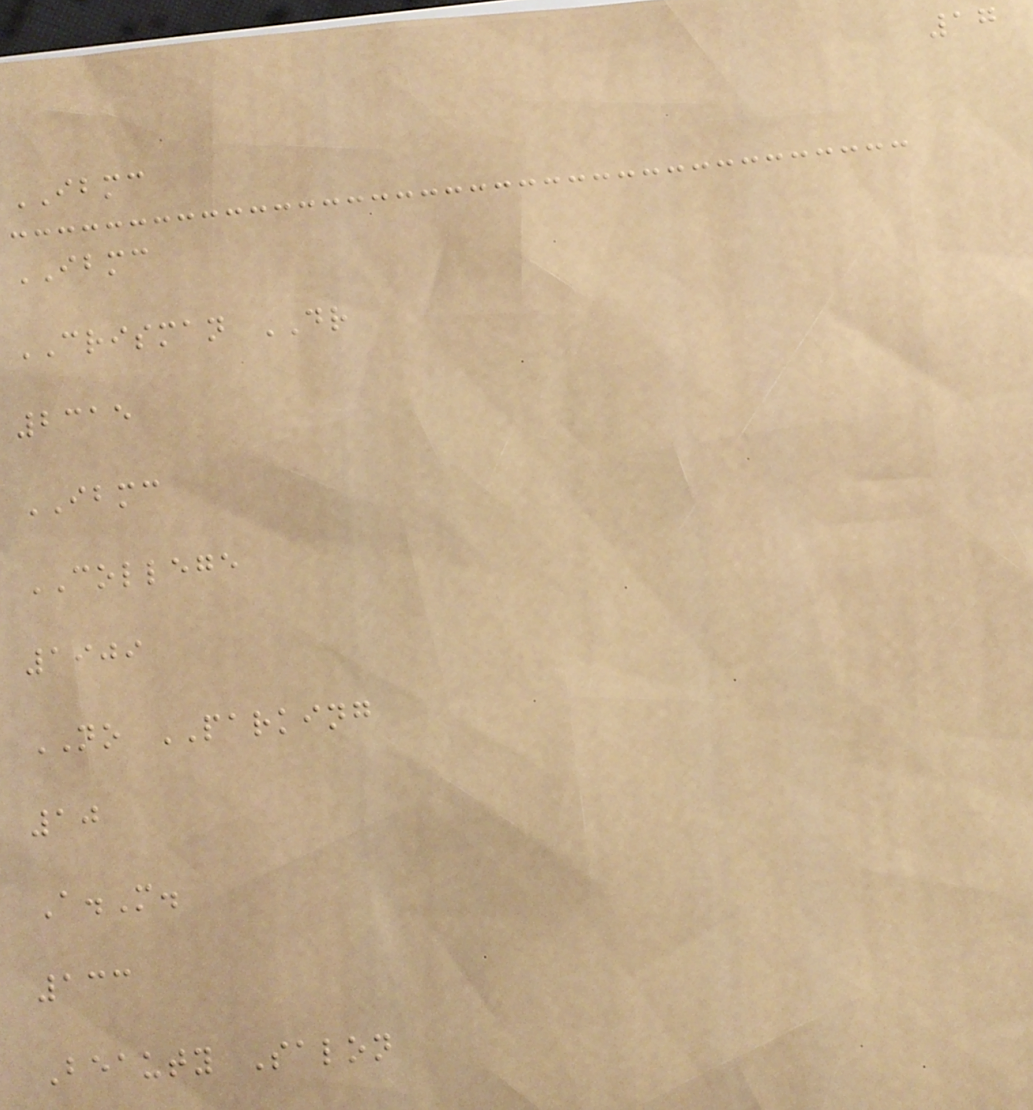17
IBMC
IBMC
CRISMAN DR
2315
IBMC
COLLEGE
1909
NO PARKING
10
A.M.
133
Beauty Salon
